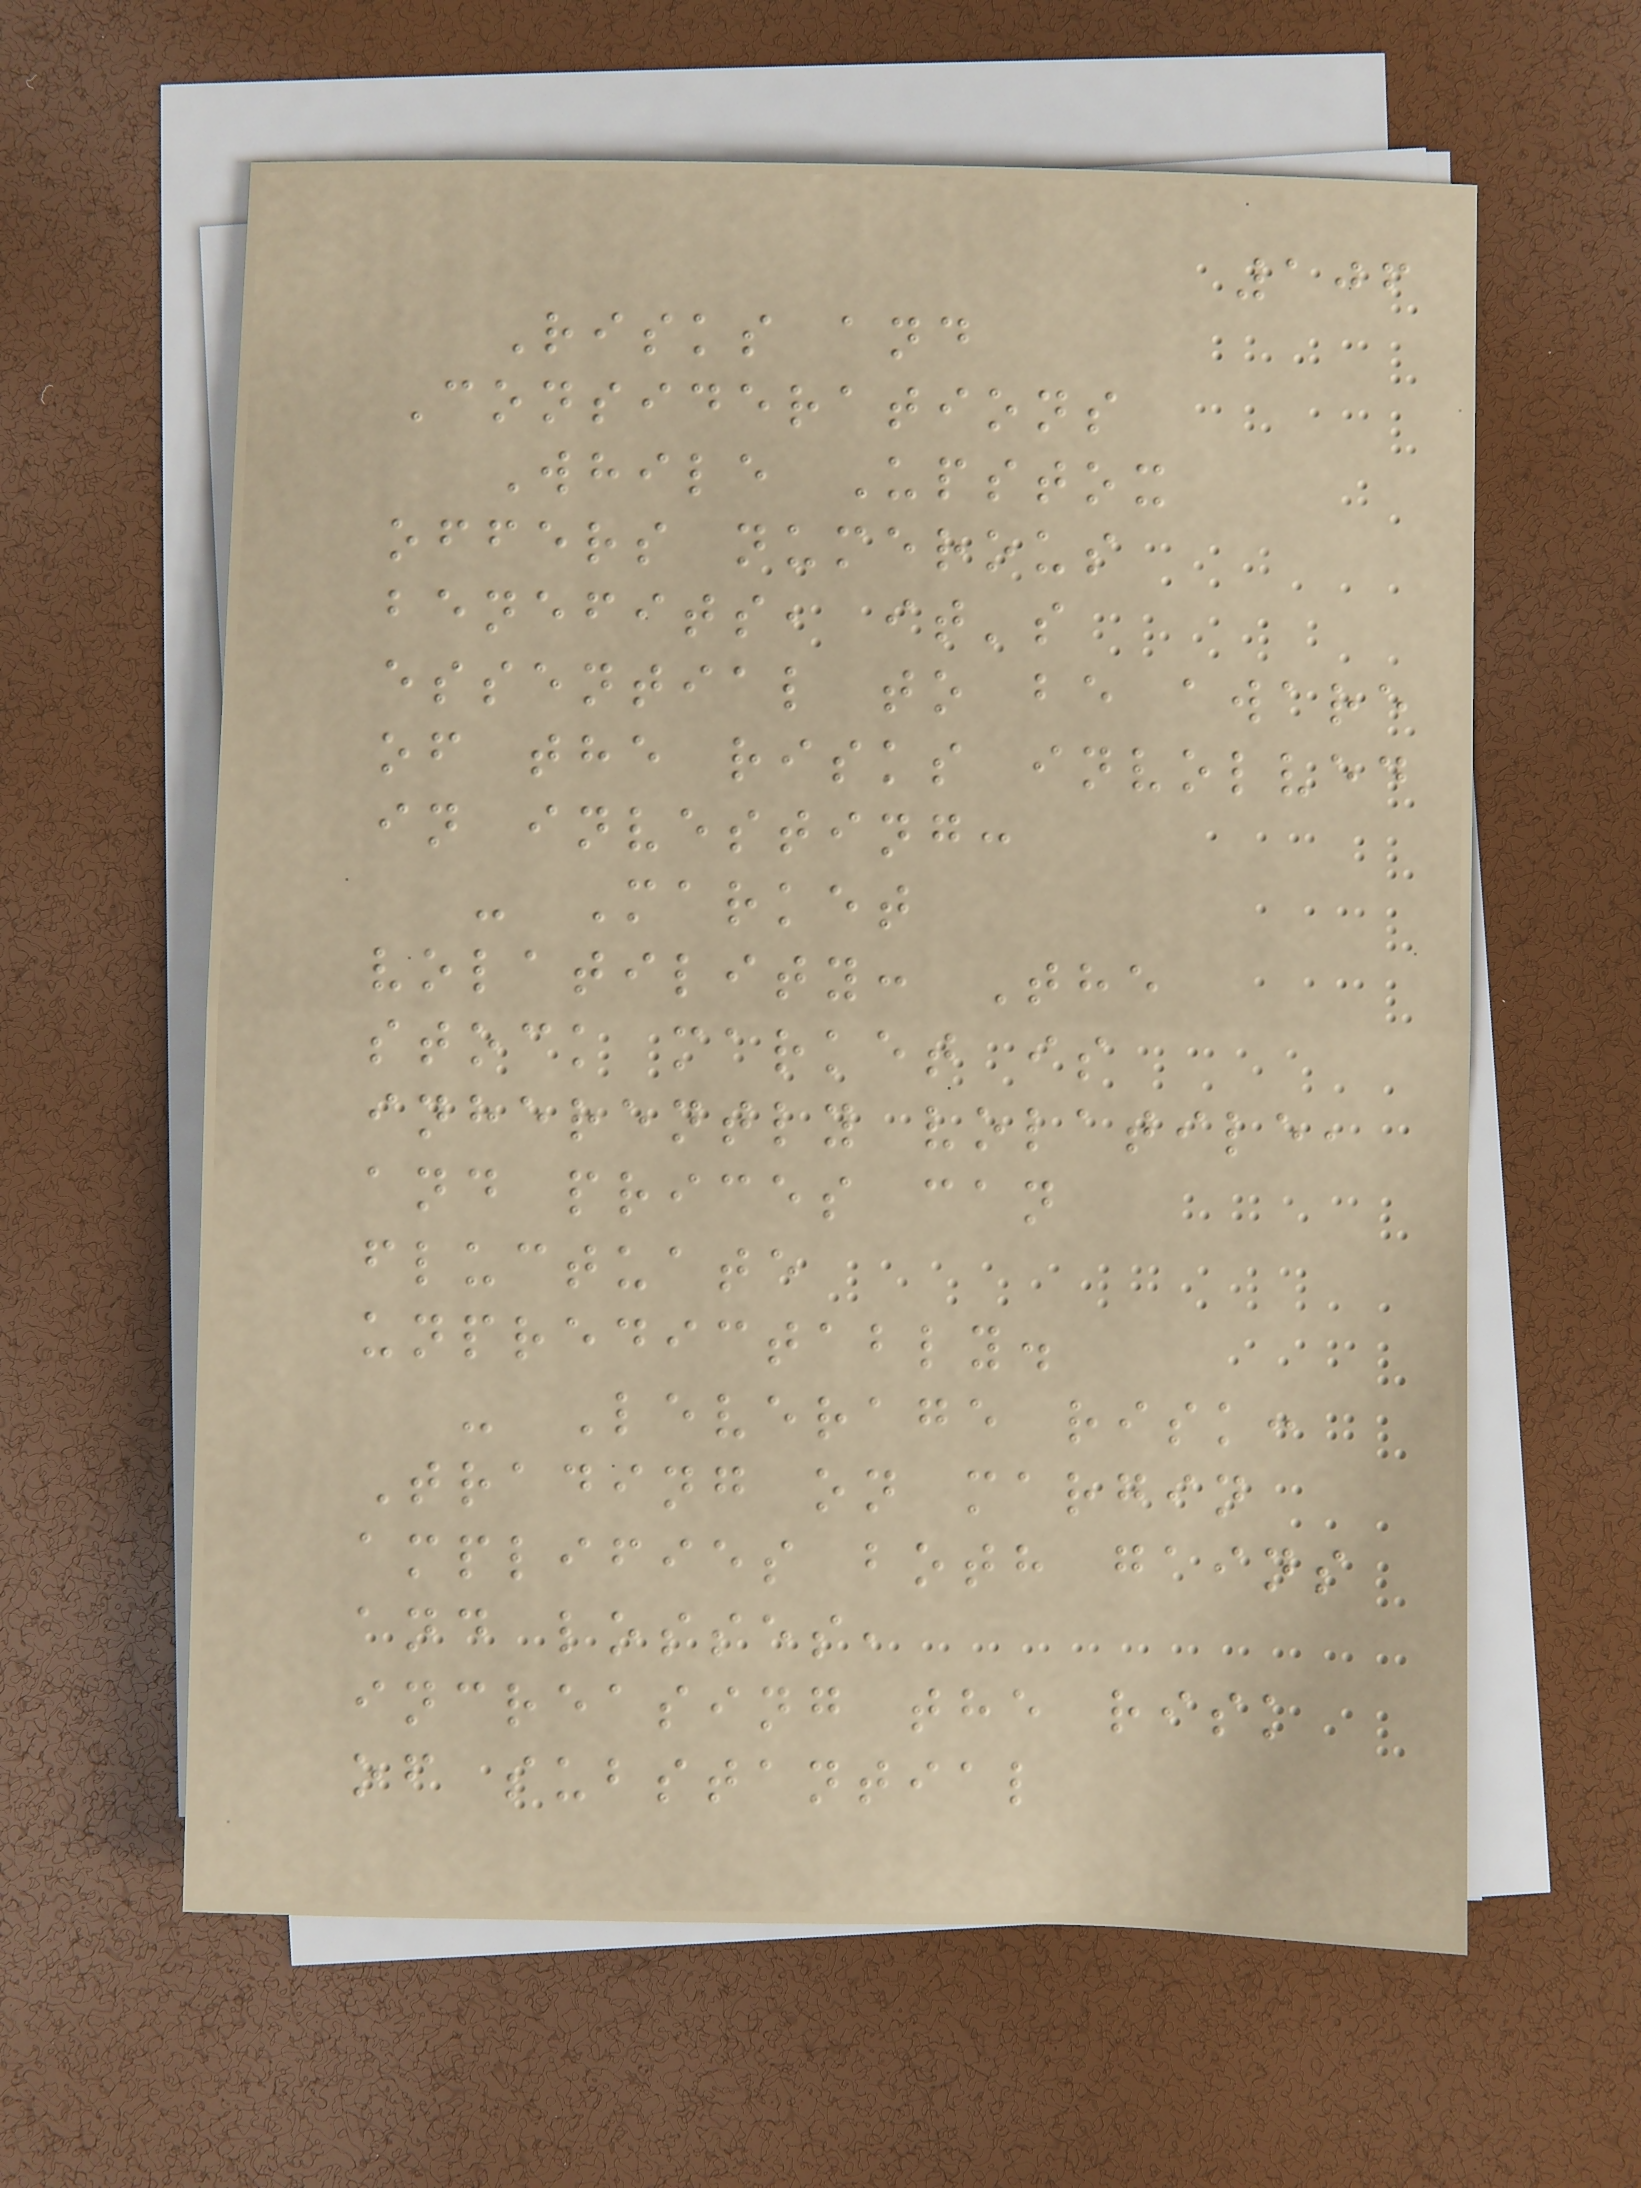106
Risks and
Considerations
While Upstox
offers numerous
benefits, it's
essential to be aware
of the risks involved
in investing:
- Market
volatility: The
stock market is
inherently volatile,
and prices can
fluctuate
unpredictably.
- Leverage risk:
Trading on margin
amplifies both gains
and losses,
increasing the risk
of substantial
